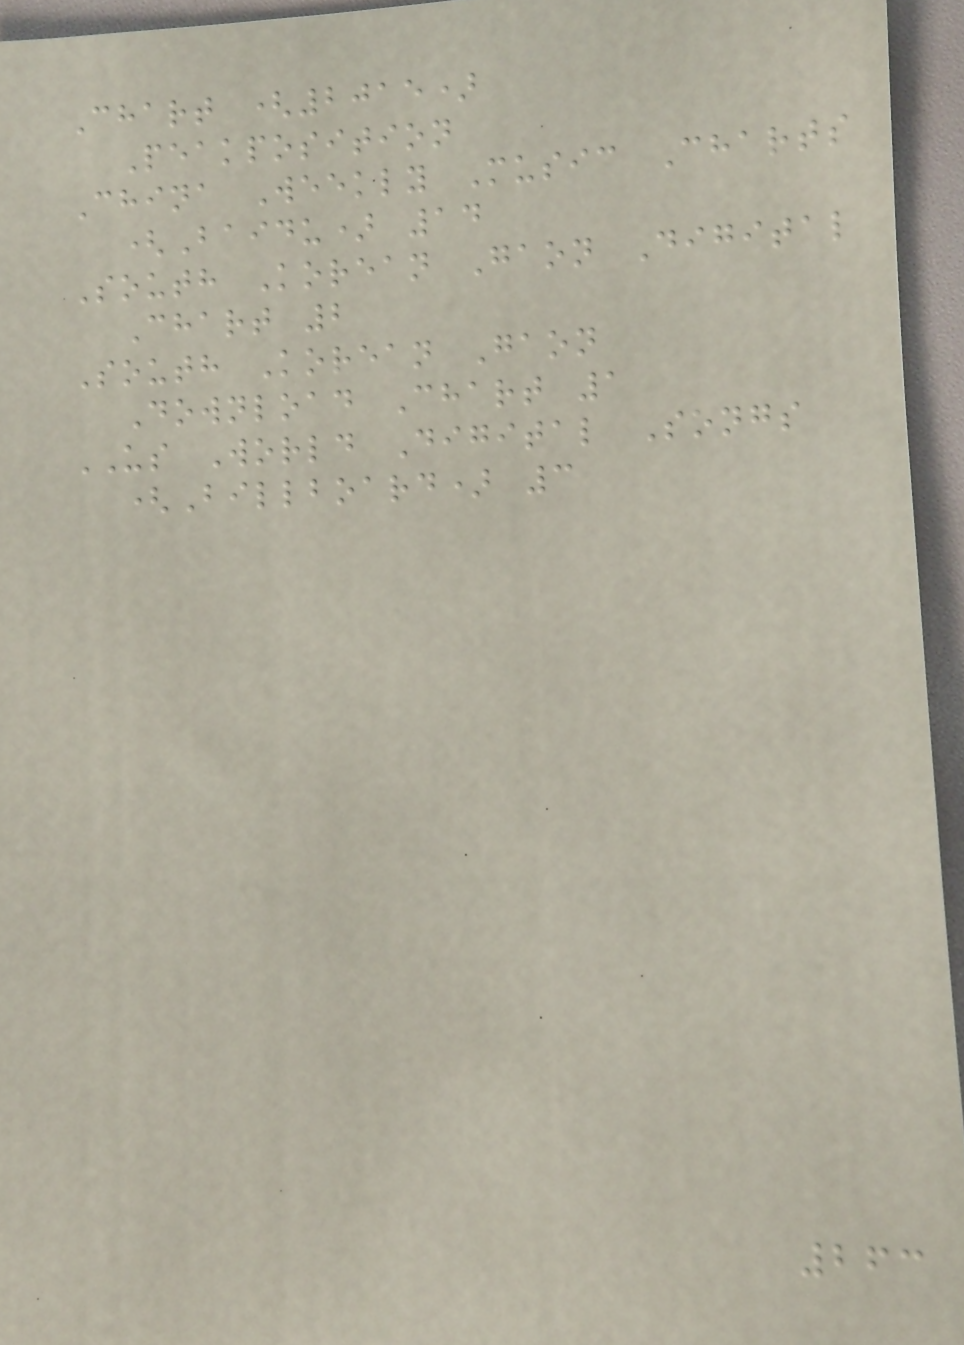Chart (2015)
Peakposition
China Weekly Music Charts
(Baidu) 14
South Korean Gaon Digital
Chart 2
South Korean Gaon
Download Chart 1
US World Digital Songs
(Billboard) 3
263
